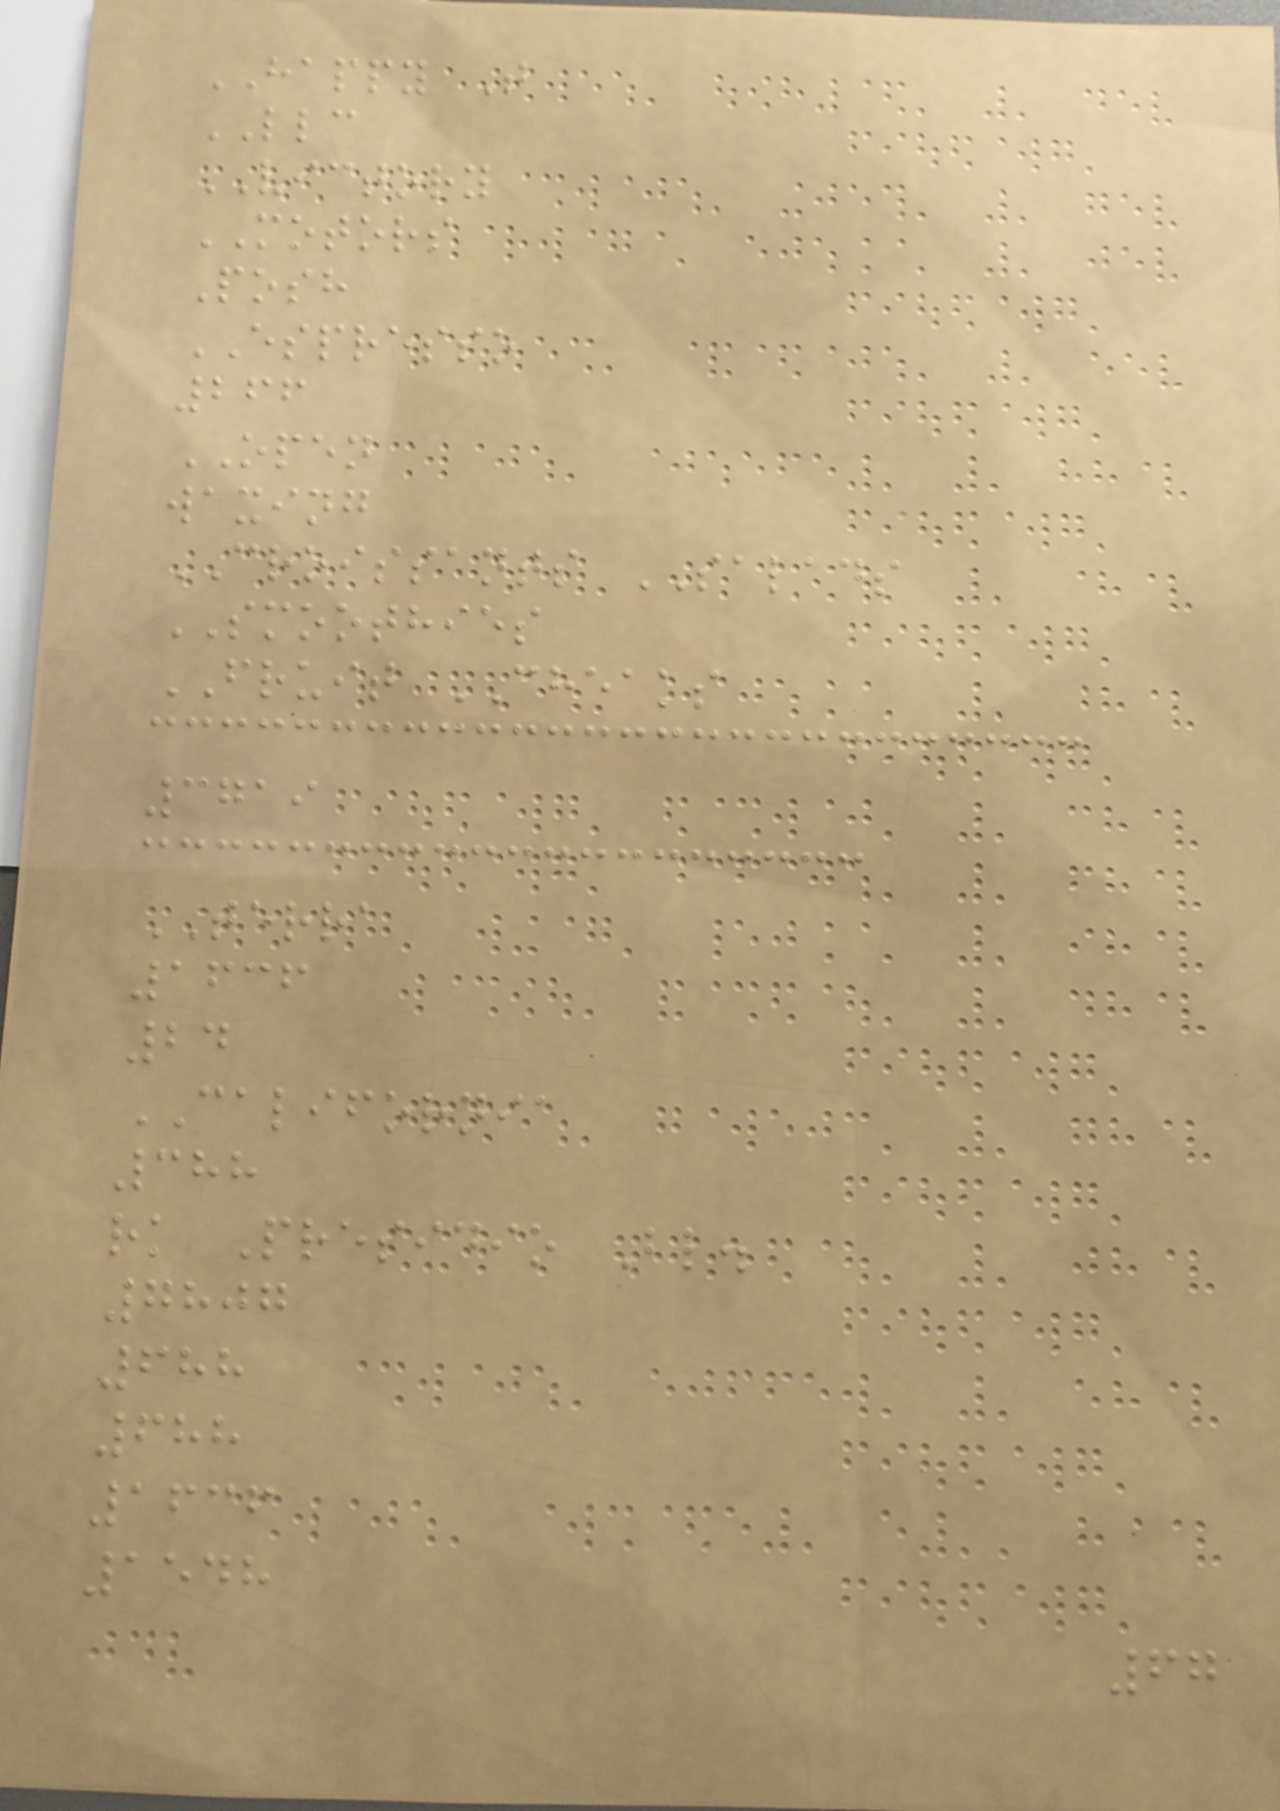HAPPY T
LLC
VICTORY
MOTORS
Posh
ESPRESSO
266
OPEN
waxing
CROISSANTS SALADS
SMOOTHIES
FRUIT CHEAKS
3719
TERRA
1636
24
CALIFORNIA
388
rk Presidio Bl.
7807
688
688
1636
1548
67
